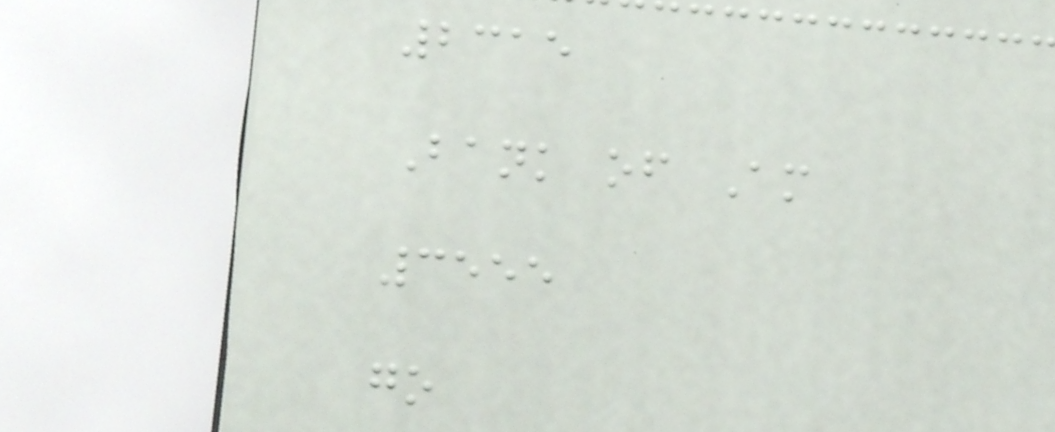2315
Bank of Am
3555
go
